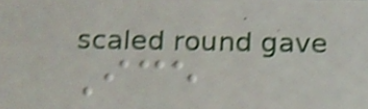Ice
